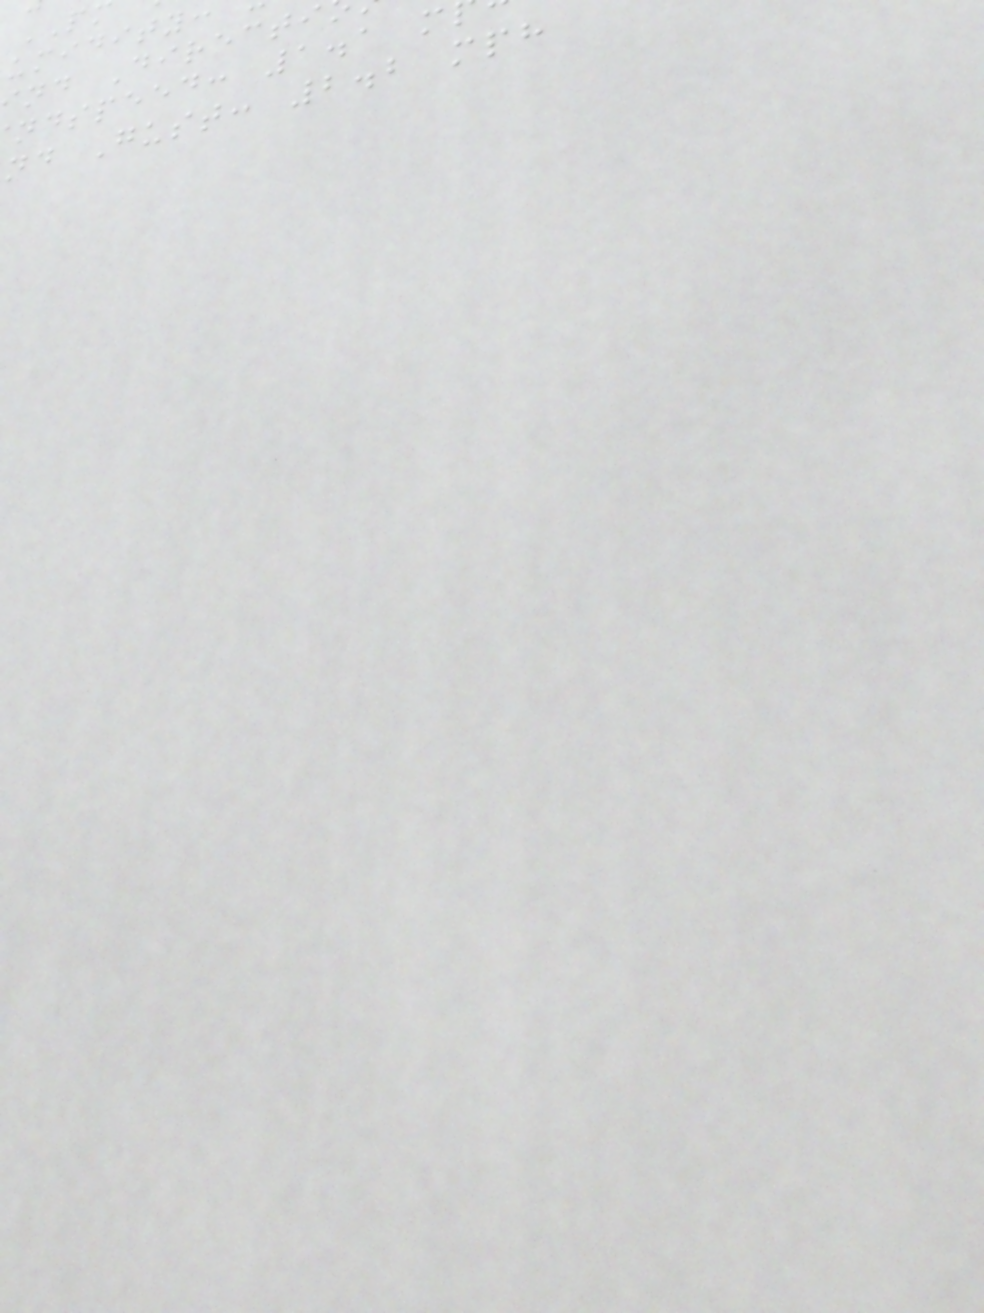umidity:
nd Directi
ndspeed: 1.1 m
nd Gust: 2.2 mph
